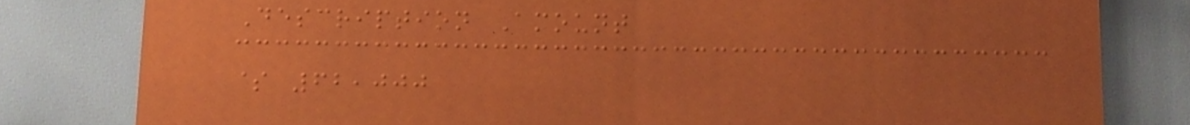Description Amount
$ 62,000
